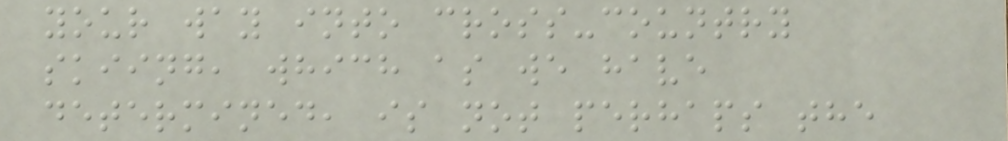your way into cross-country
skiing, which as we have
determined, is not perhaps the
